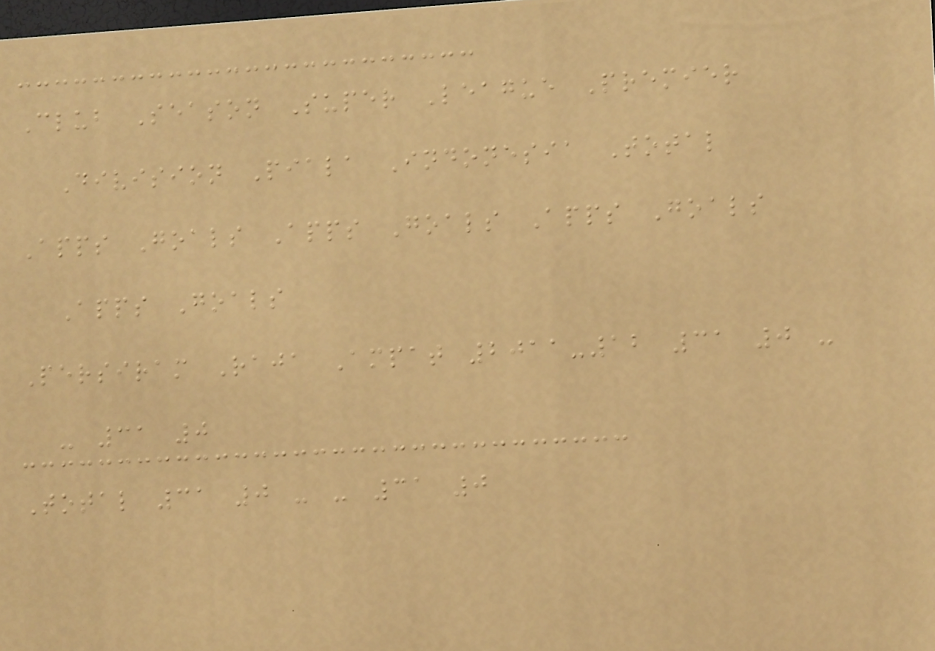Club Season Super League Premier
Division Piala Indonesia Total
Apps Goals Apps Goals Apps Goals
Apps Goals
Persiram Raja Ampat 2011-12 31 0 -
- 31 0
Total 31 0 - - 31 0
